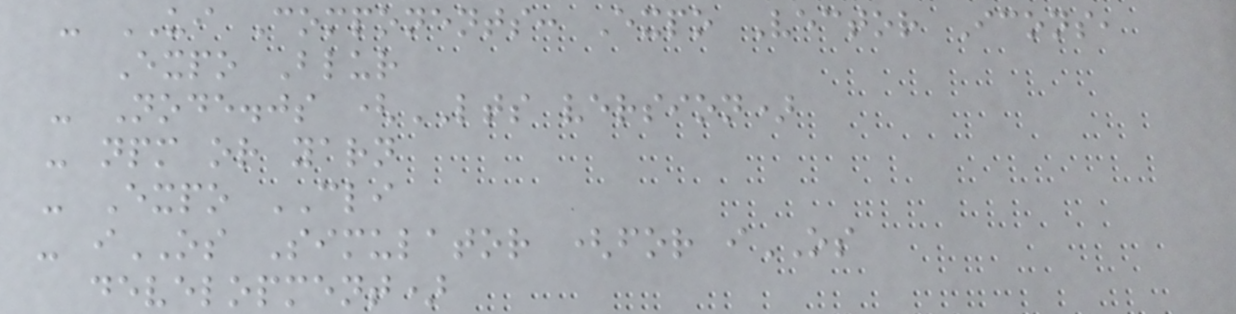- UI Components: Expo Vector Icons,
Expo Blur
- Node.js (LTS version)
- npm or yarn
- Expo CLI
- iOS Simulator (for iOS
development)
